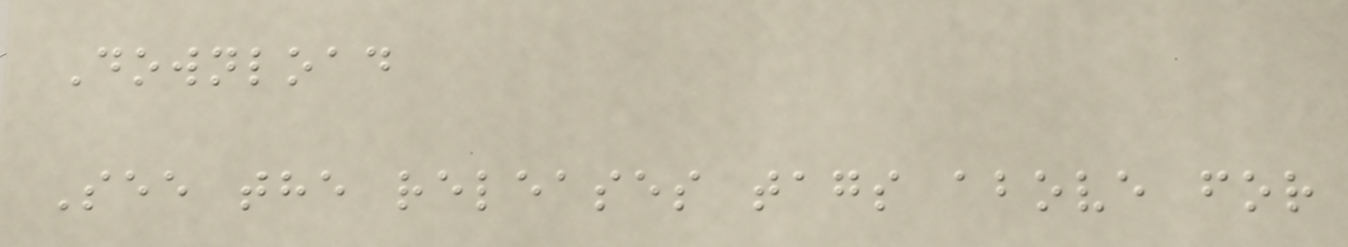Download
See the releases tags above for
